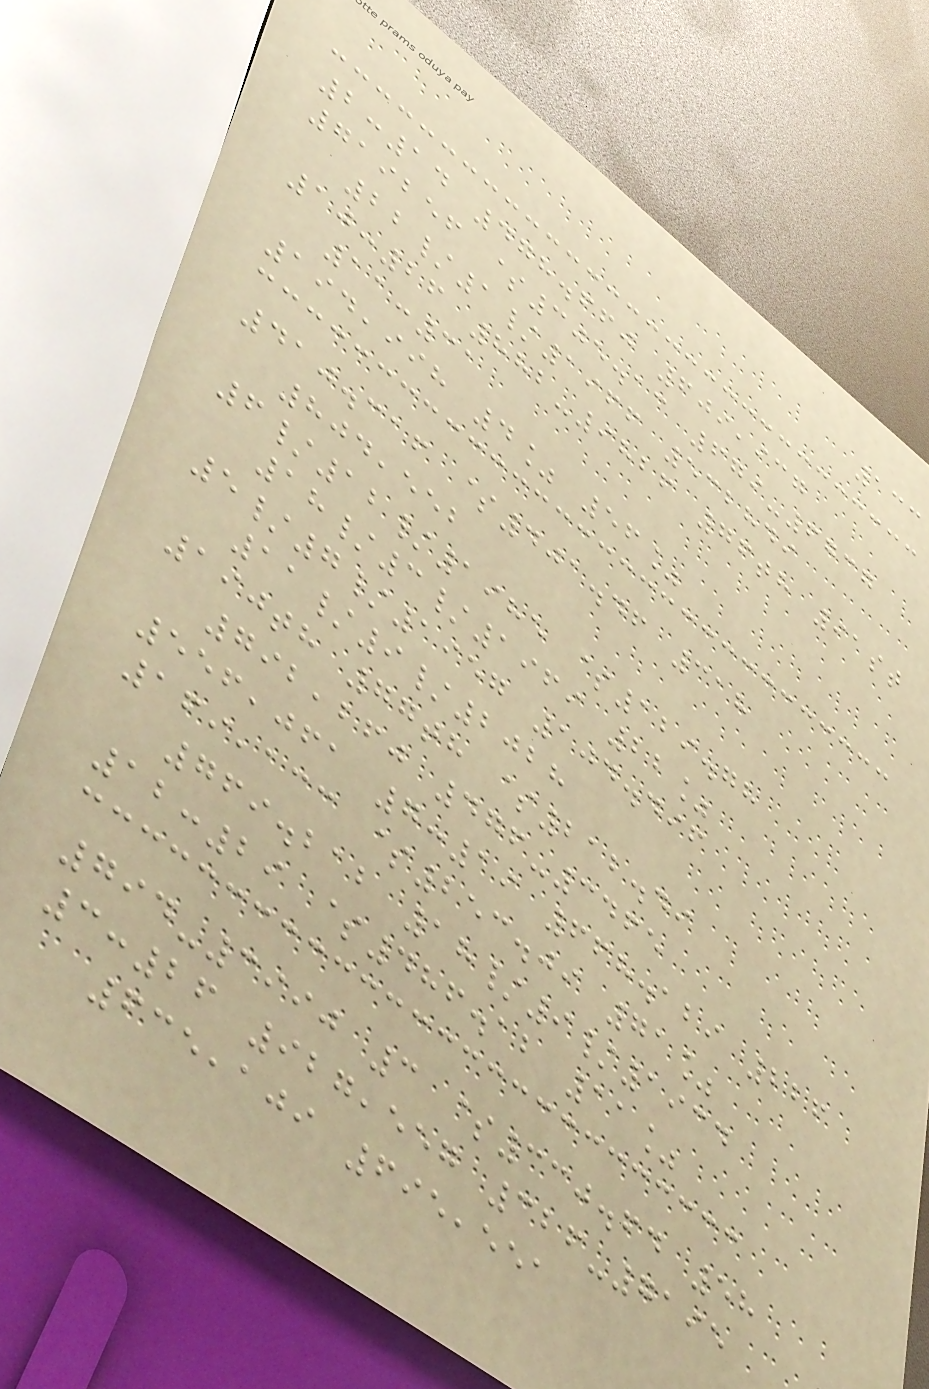133
2:14 478.660 609,937
719256 $305.13 679-6737
22/1/1966 532849
10:26 882-9826 76th 91st
11:31
194,998 4% 56%
410.316 $401.46 318
804,552
6/12/1985 $129.78
18/3/1969 22%
5/7/1957 104.496
11/9/2028
190th 77th $212.49
792,260 476-3465
556,061 7:19 668.129 226
169,133 $253.09 71%
769.212 18/9/1934
12:29 $486.12 11%
794-3990 3 $330.64 58
3:26 927,557 326-7195
635,109 695,551
